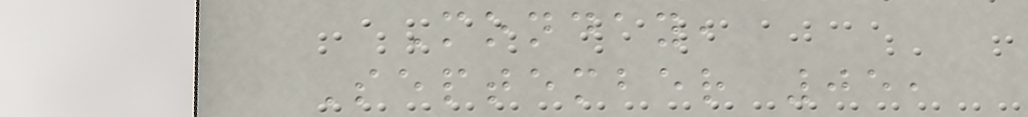Monday,
September 05,
